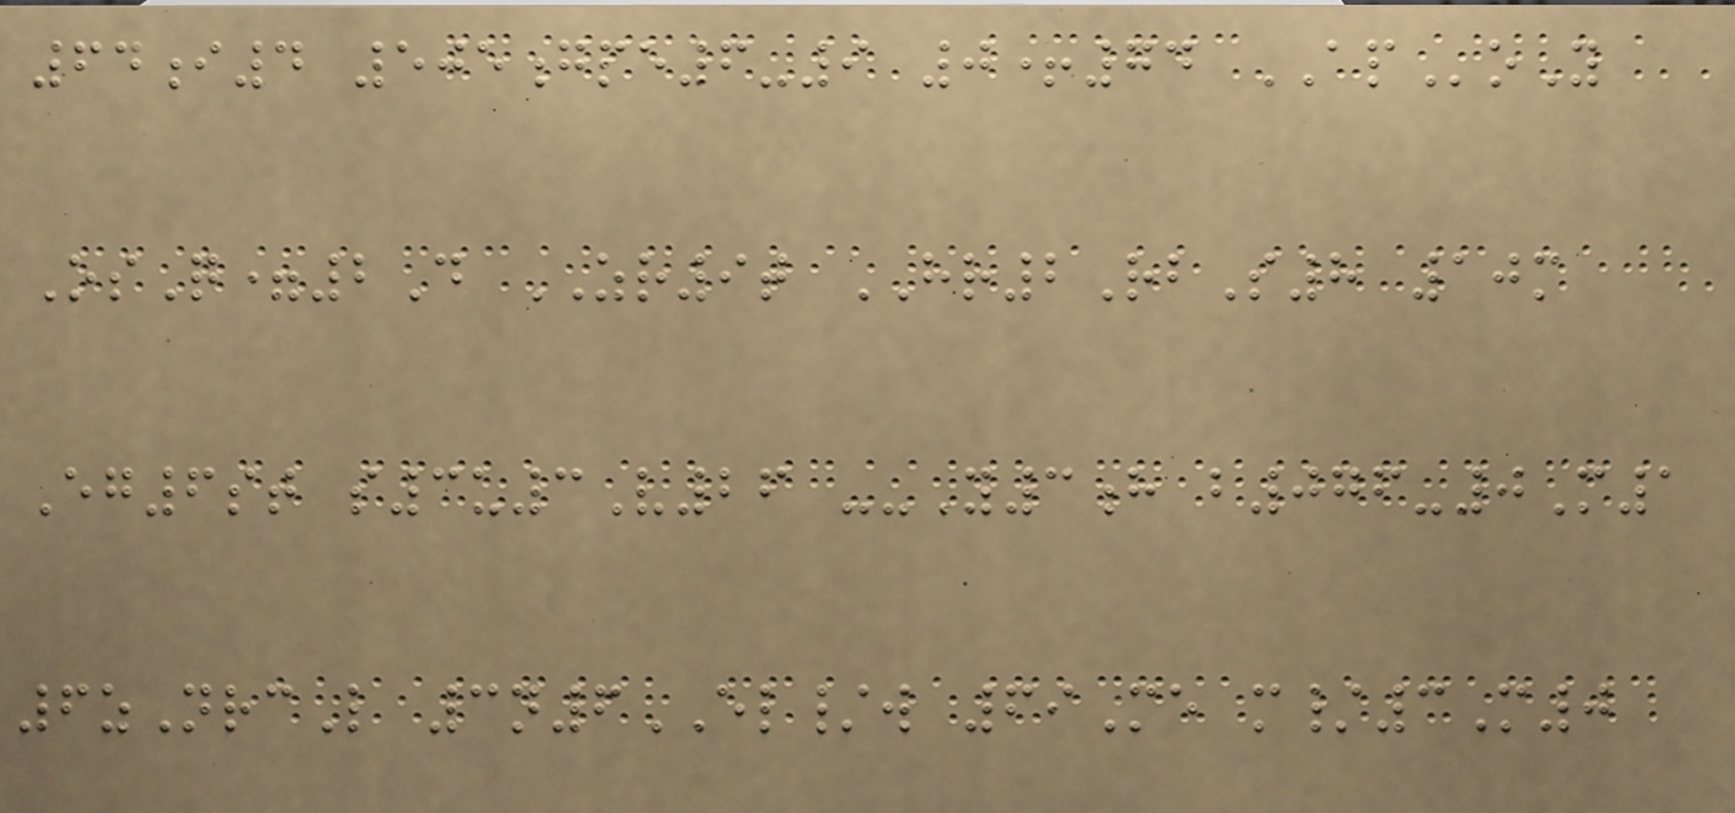64i4 505gpe6-9 0+74 APoY
OsQ=2D ZR9t HR2RbS8 10m
Eg6st s3u3V26 --Y3h b076-0M1
6zNrcL 3n6EL/w 69Me m/3M0
